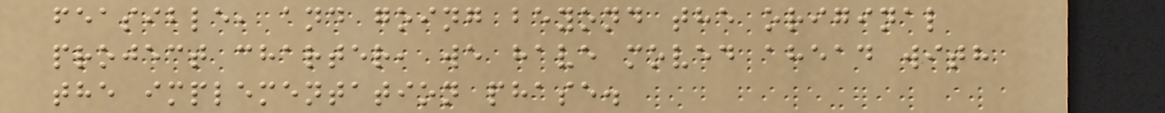feasible, and going beyond the original
project charter, we have moved ahead with
the implementation phase.
